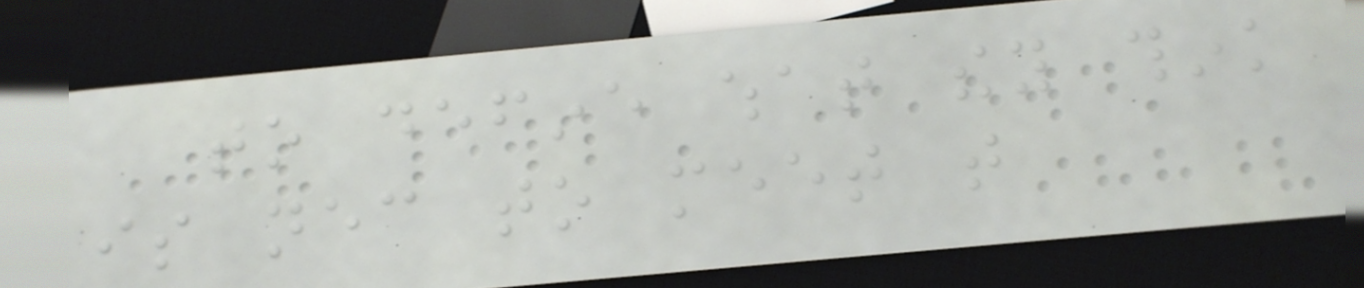to define what they think
is necessary to meet that
